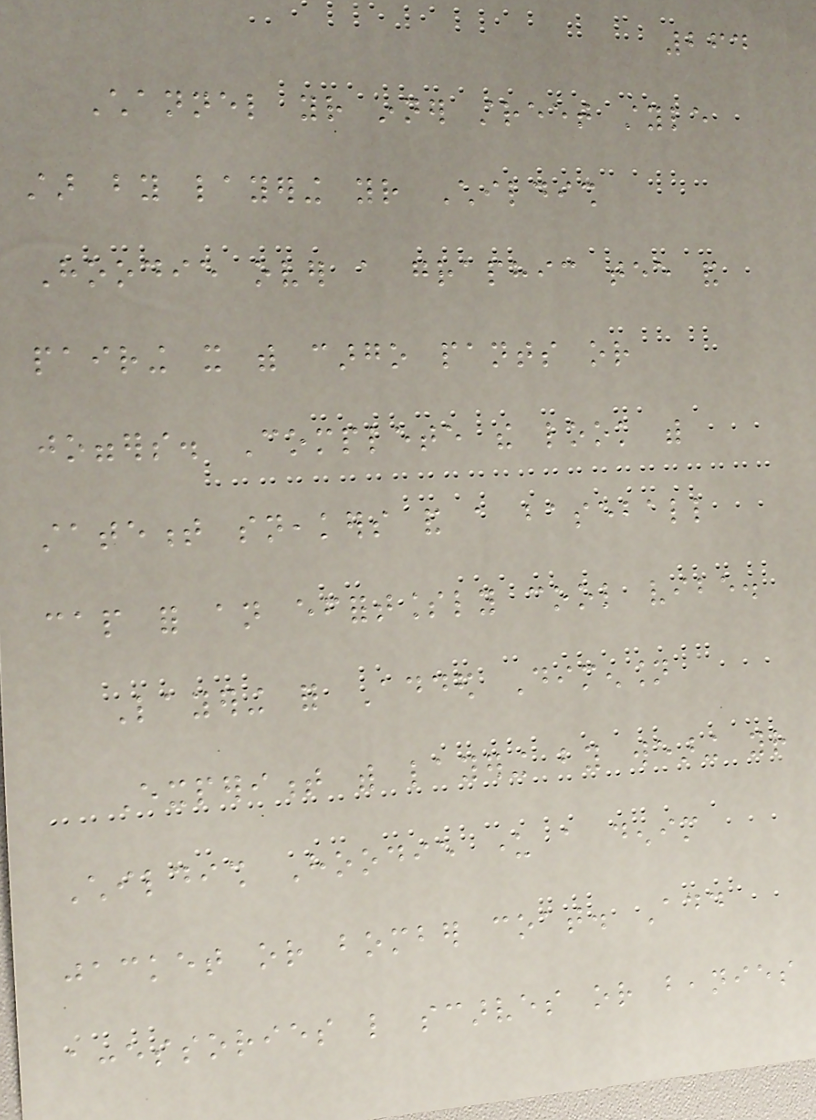264
Channel your inner street style
star by layering your Childish
Hoodie over a graphic tee and
pairing it with cargo pants or
joggers. Complete the look with
statement sneakers and a baseball
cap for an effortlessly cool vibe.
Layering for Added Dimension
Experiment with layering by wearing your
Childish Hoodie under a denim
jacket or bomber coat. Add
accessories like scarves or beanies
